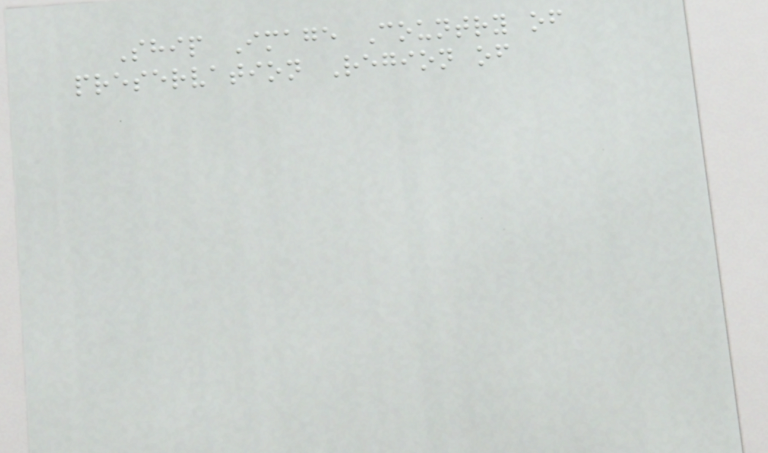Ship Image Country of
preservation Region of
